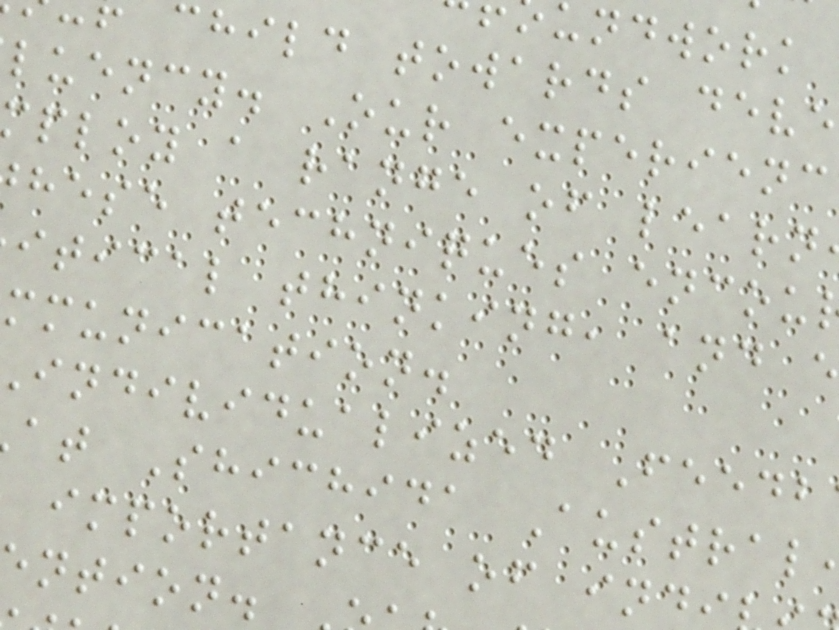child towards deve
luency. Our experienc
ploy a range of learn
hese techniques encou
itical thinking, and
mmunication.
individualized Feedb
at Shichida Austral
importance of ind
